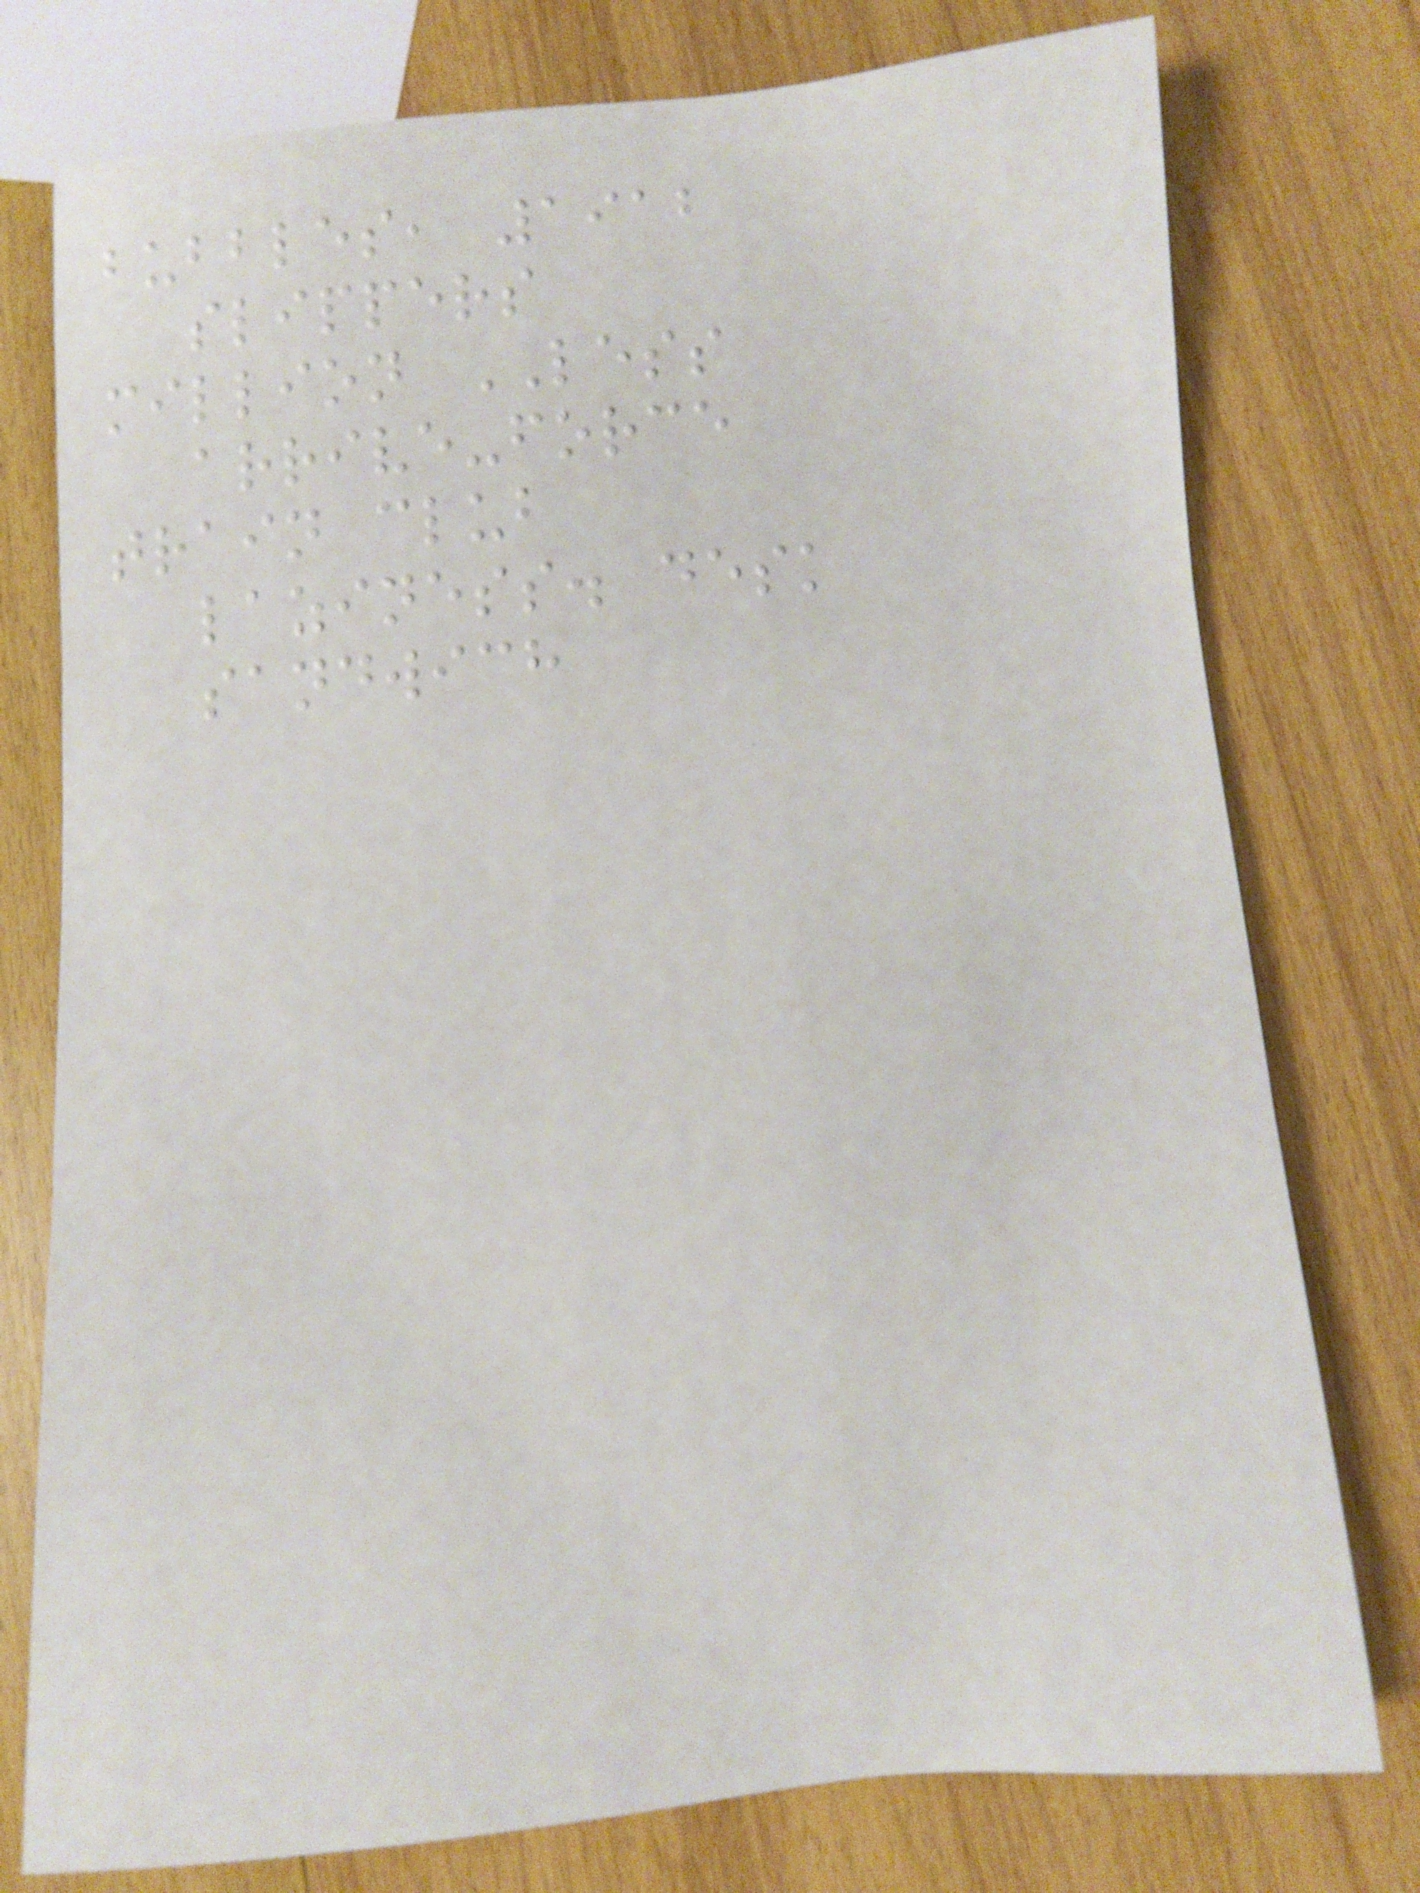bubbles, 1912
slippers
million LESS
arrive-force
train club
laziness. desk
sandwich
